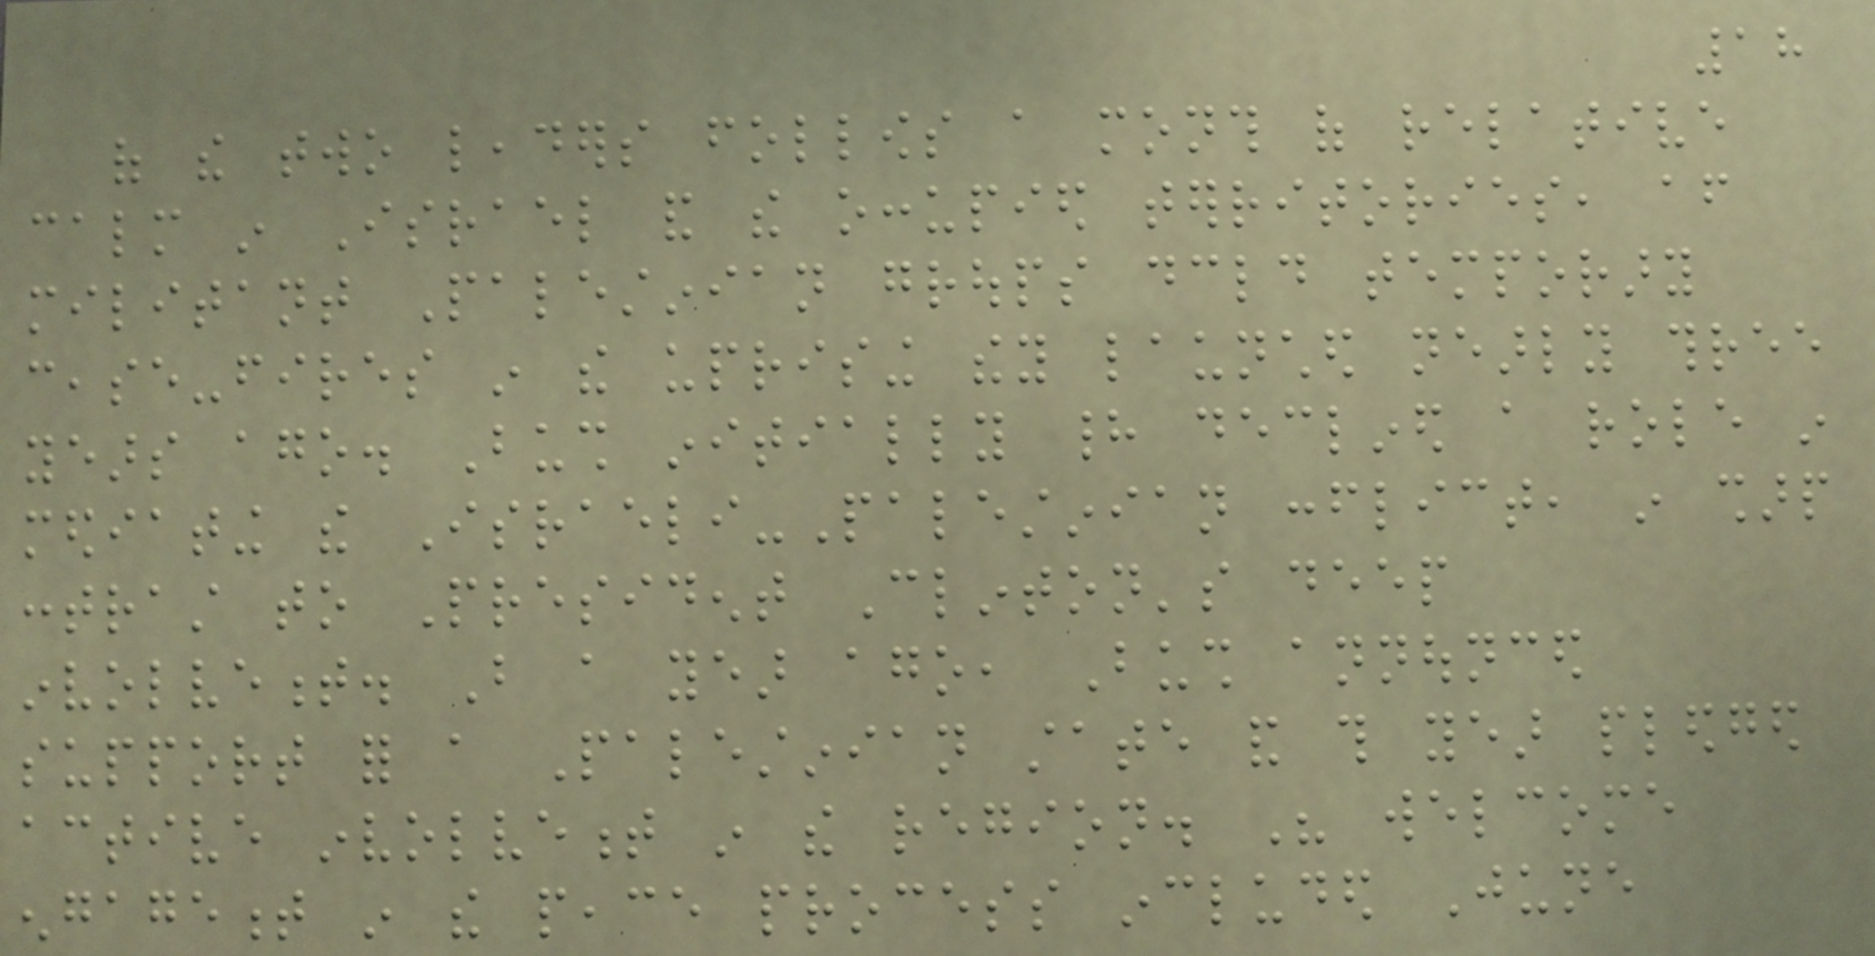18
of the two leaders follows a month of relative
calm in Israel and the occupied territories, after
militant Palestinian groups declared temporary
cease-fires in the uprising they launched nearly three
years ago. Bush initially had declined a role in
mediating the Israeli-Palestinian conflict, in sharp
contrast to President Clinton's deep
involvement. But a year ago, Bush announced
support for a Palestinian state and this year pledged
active involvement in the region. His welcome
engagement in the peace process included June
